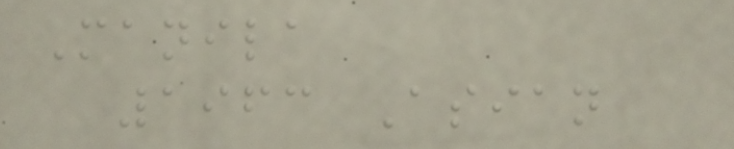Manila
1963 Asian
